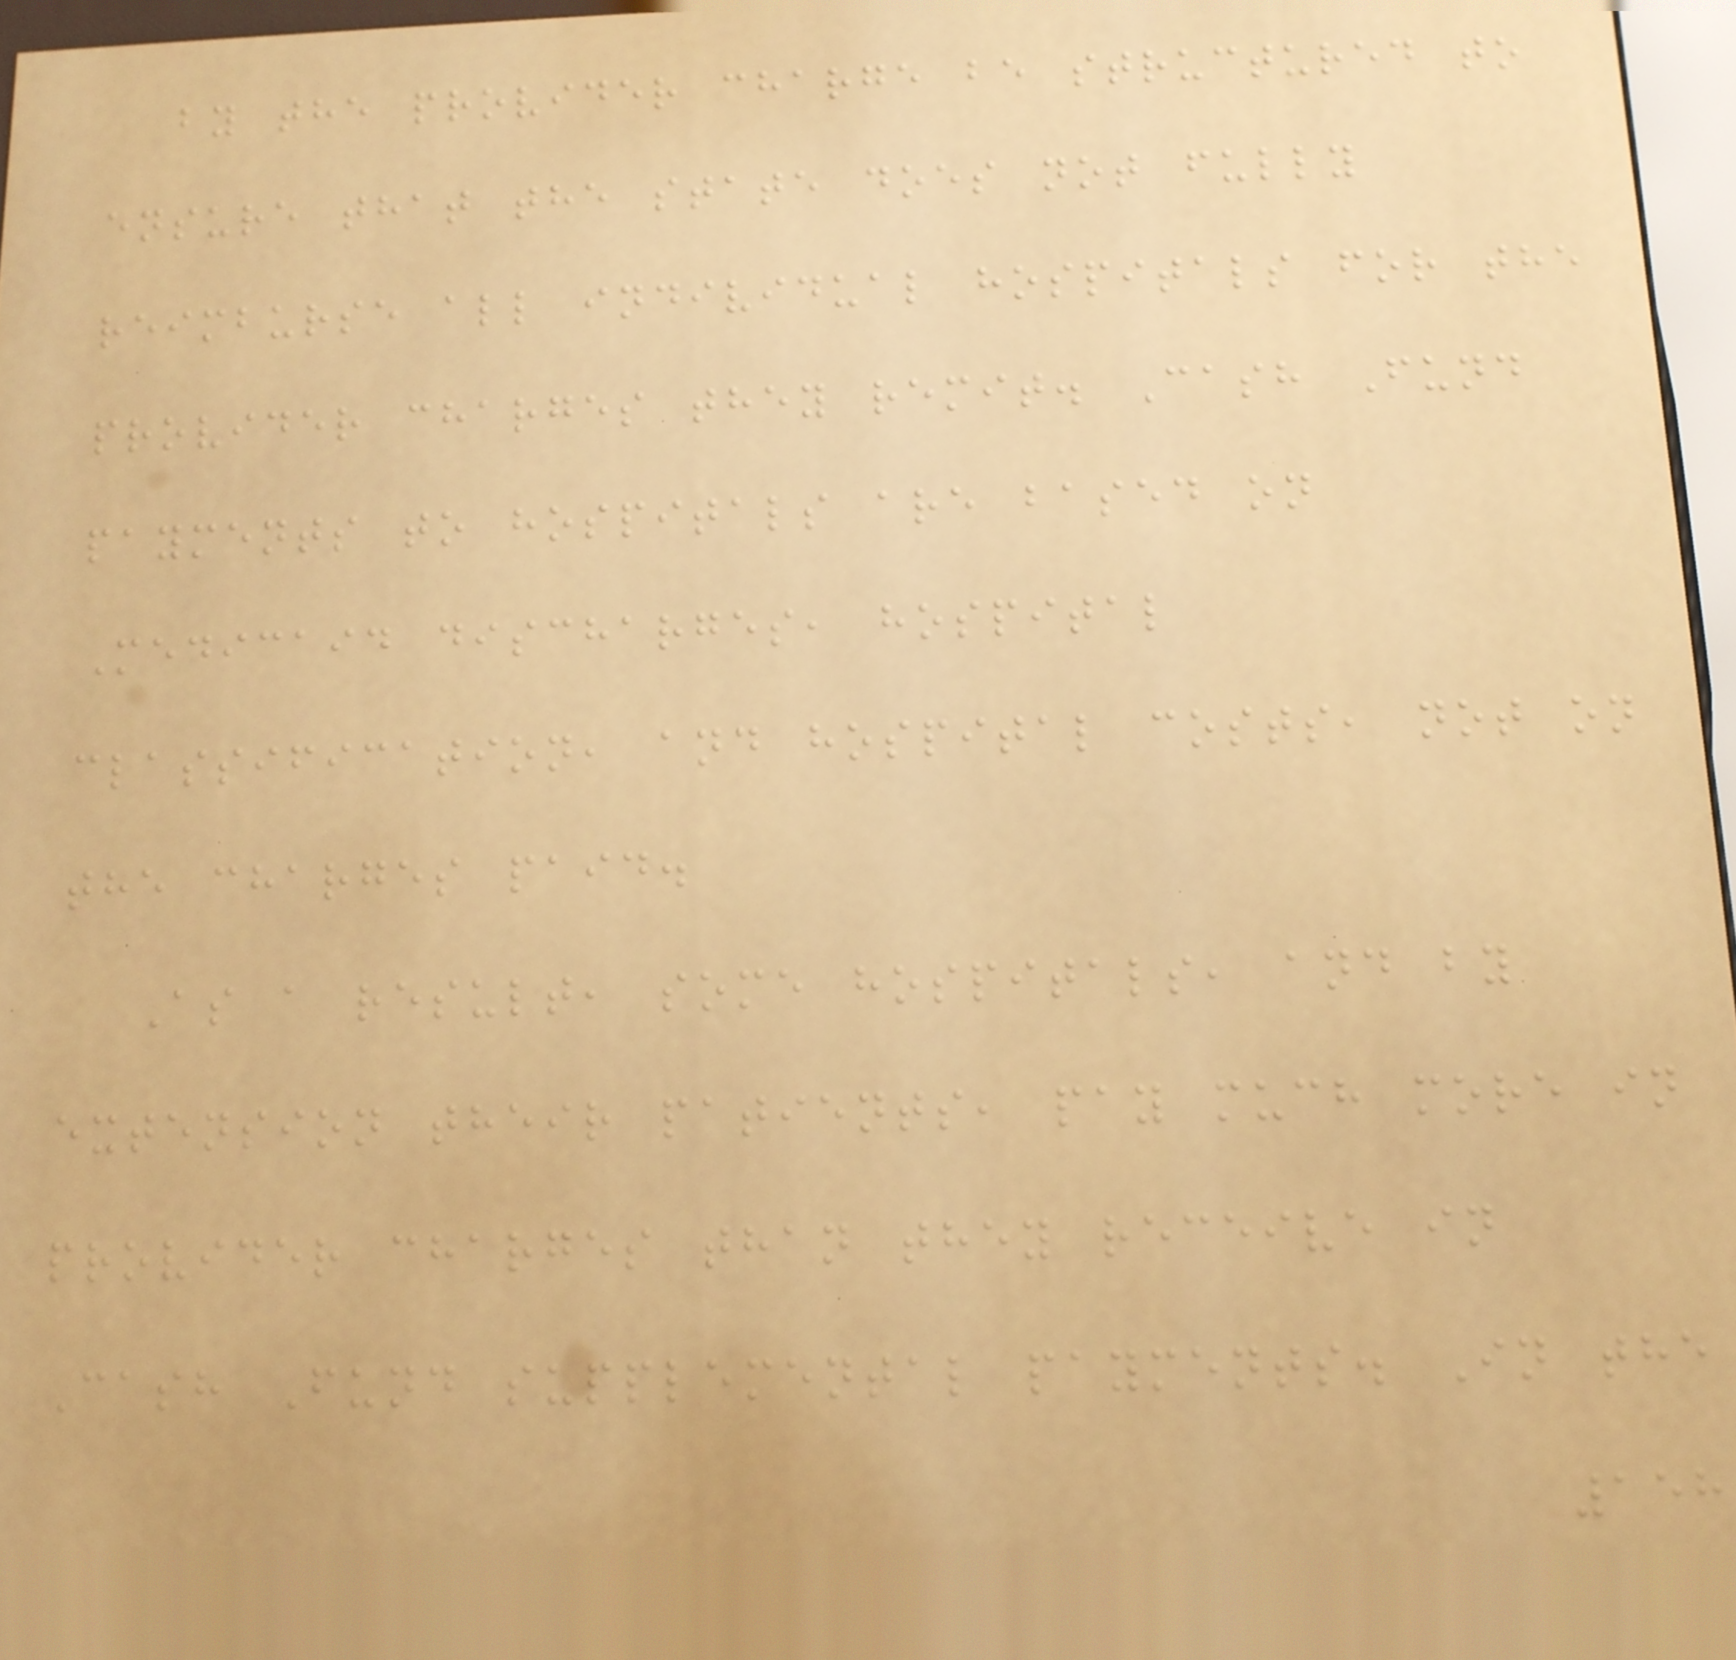by the provider charge be structured to
ensure that the state does not fully
reimburse all individual hospitals for the
provider charges they remit. Cash Fund
payments to hospitals are based on
Medicaid discharges, hospital
classification, and hospital costs, not on
the charges paid.
As a result, some hospitals, and by
extension their patients, pay much more in
provider charges than they receive in
Cash Fund supplemental payments. In the
158
